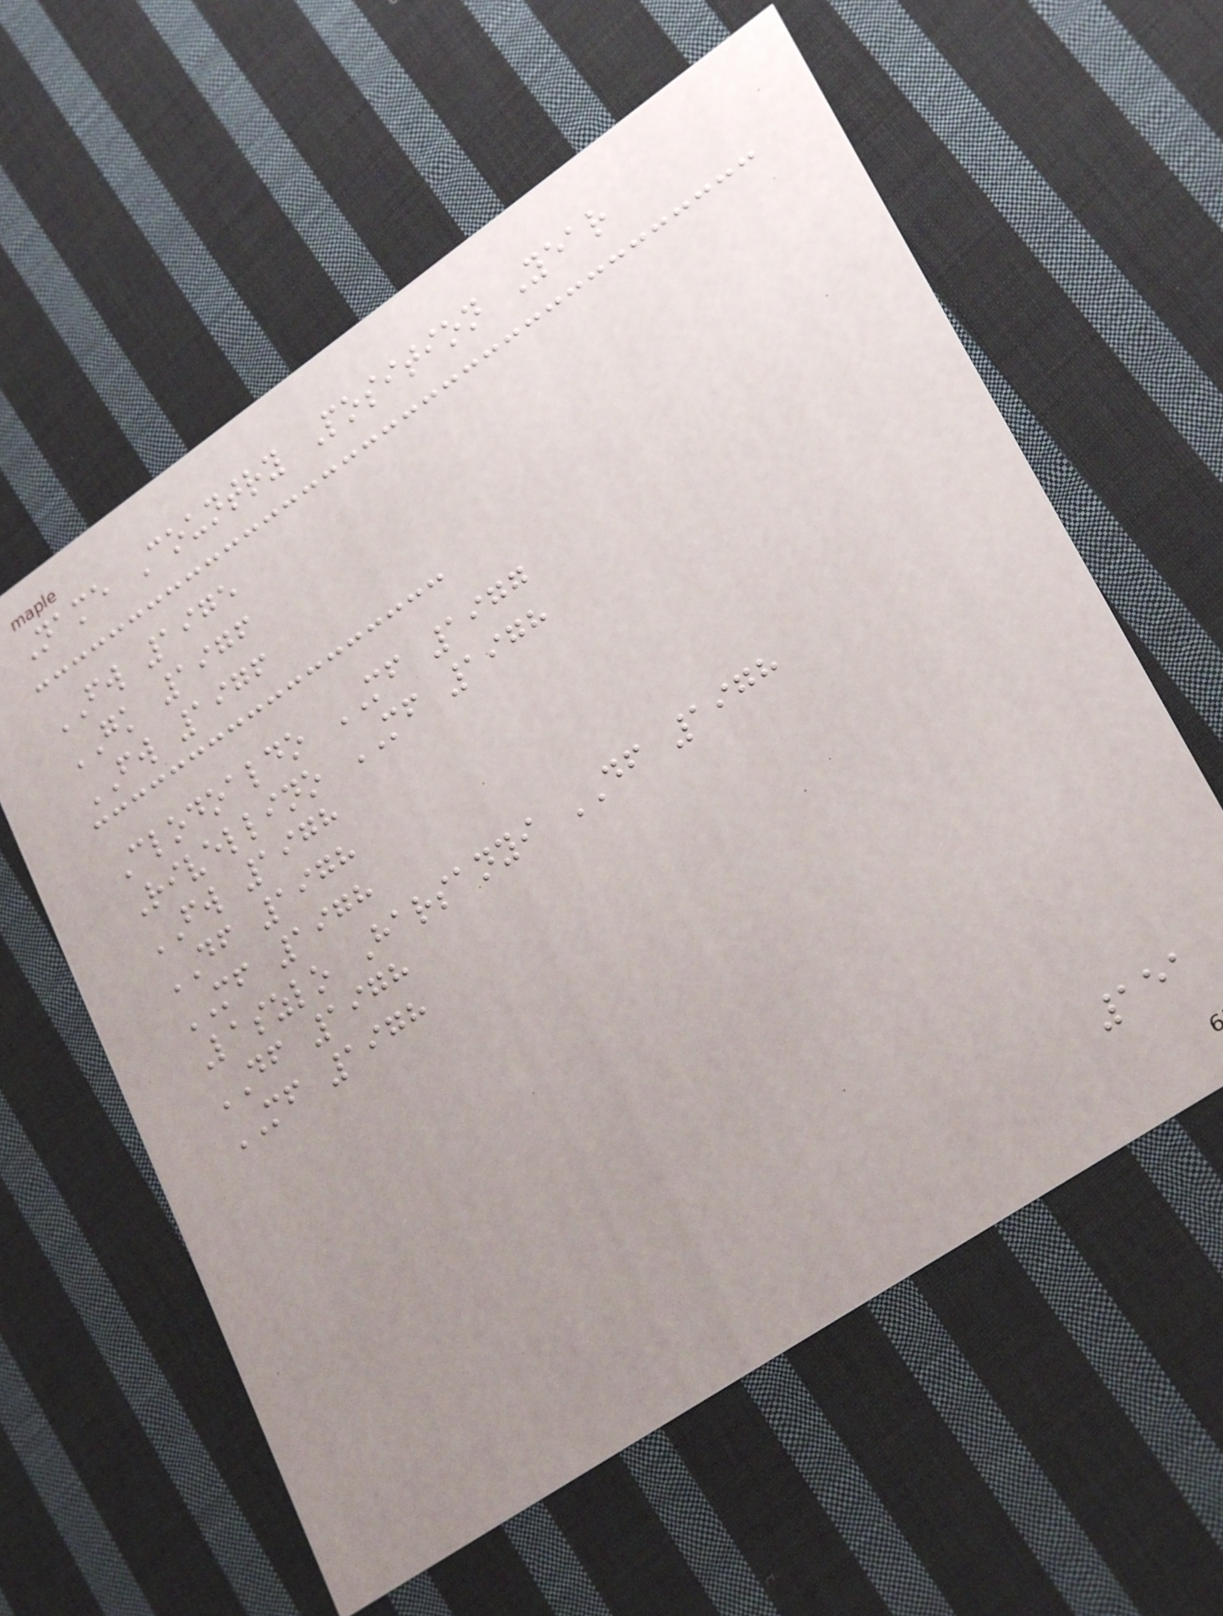Name Country Position Year
FW 1975
GK 1976
FW 1976
Clodoaldo MF 1977
Rivellino MF 1978
FW 1978
DF 1978
MF 1978
Laszlo Harsanyi DF 1978
DF 1978
MF 1978
151
